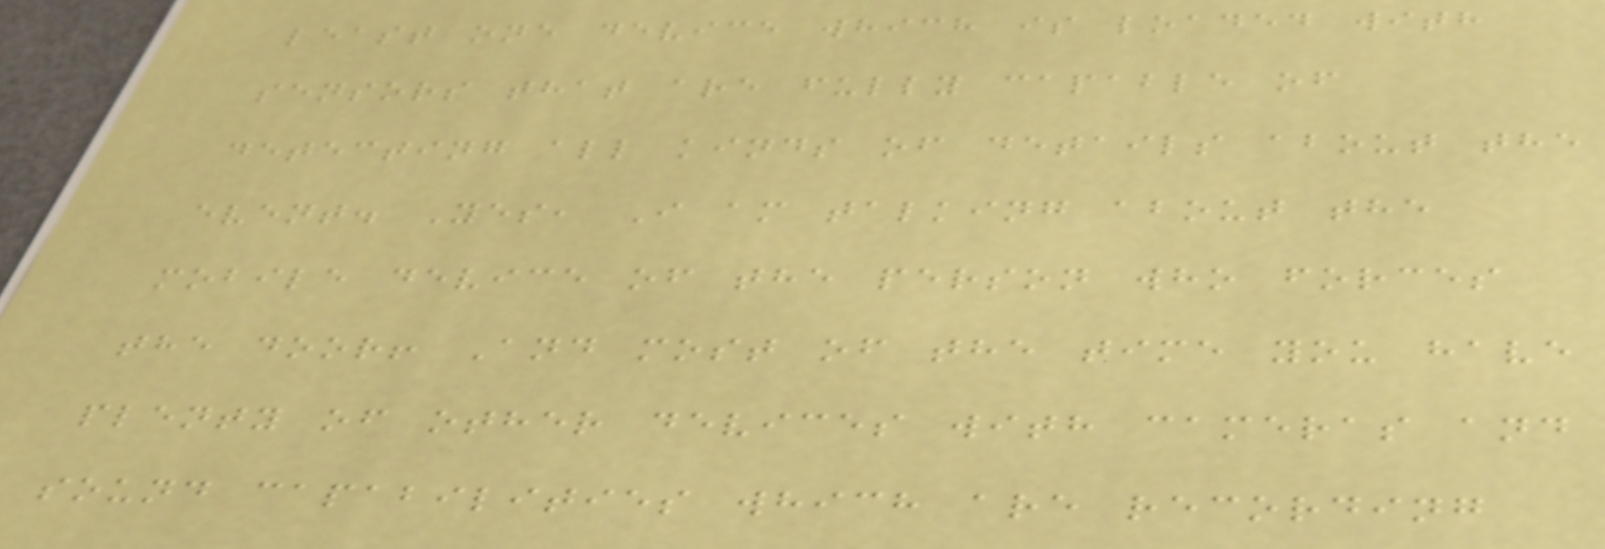least one device which is loaded with
sensors that are fully capable of
detecting all kinds of details about the
event. Yes, I am talking about the
mobile device of the person who forces
the door! And most of the time you have
plenty of other devices with cameras and
sound capabilities which are recording
